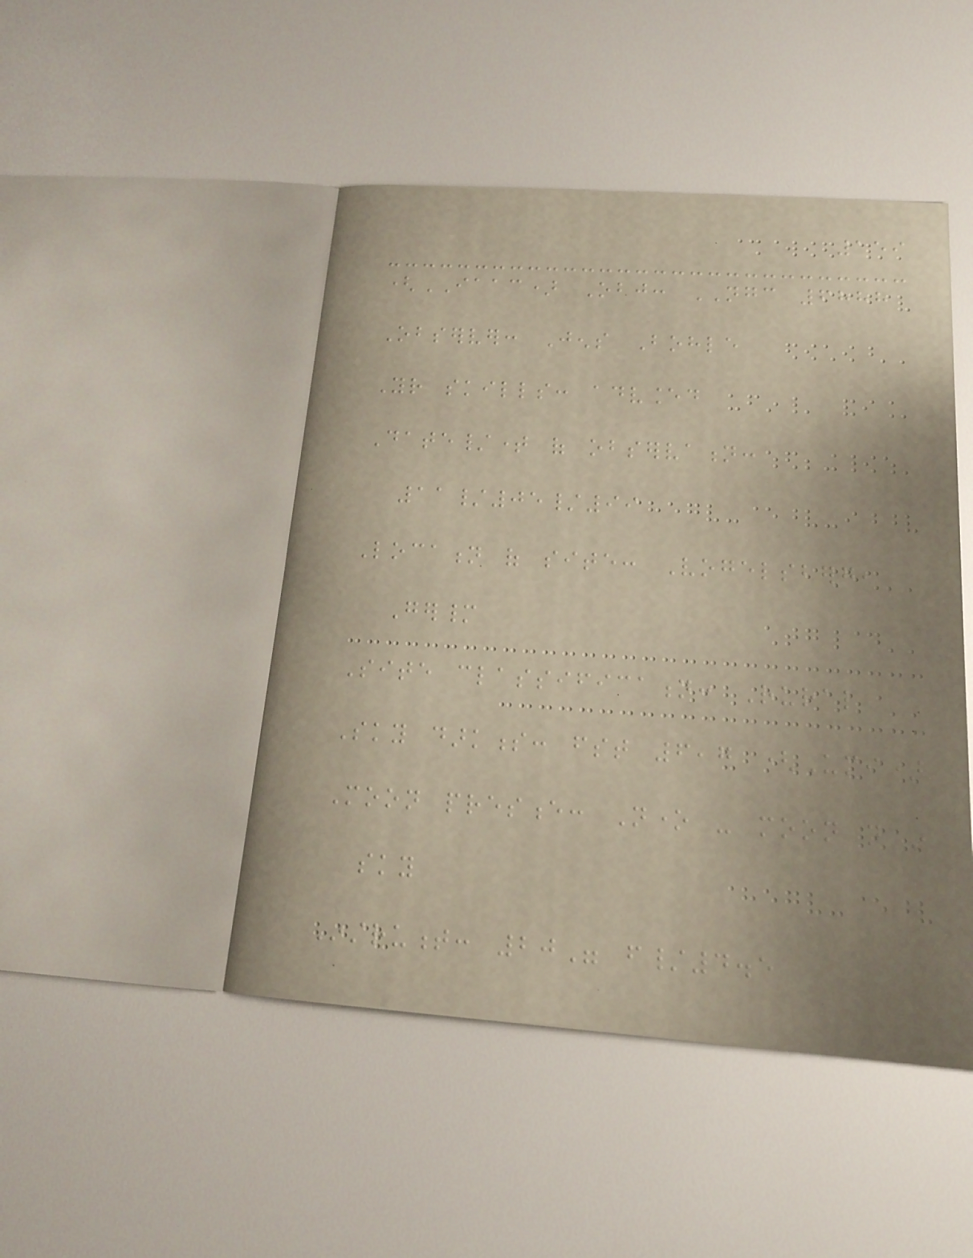159
(IAAC) Obj: NGC 6888
Observer: Jens Bohle
Your skills: advanced
Date/time of observation:
11/05/99
Location of site: Vogelsberg,
Germany
Site classification: Rural
Sky darkness: fst 6,7 (Umi)
Moon presence: None - moon not in
sky
Instrument: 20" f/4.5
